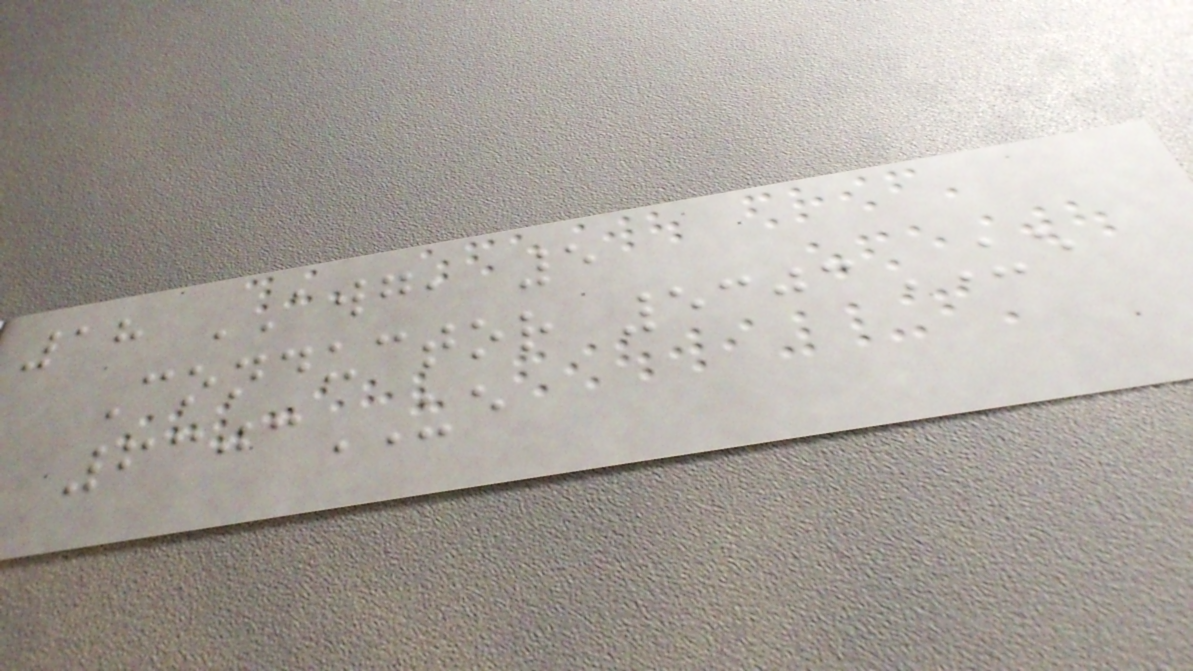18 AWG, 5
Conductor 5303UE
6303UE
